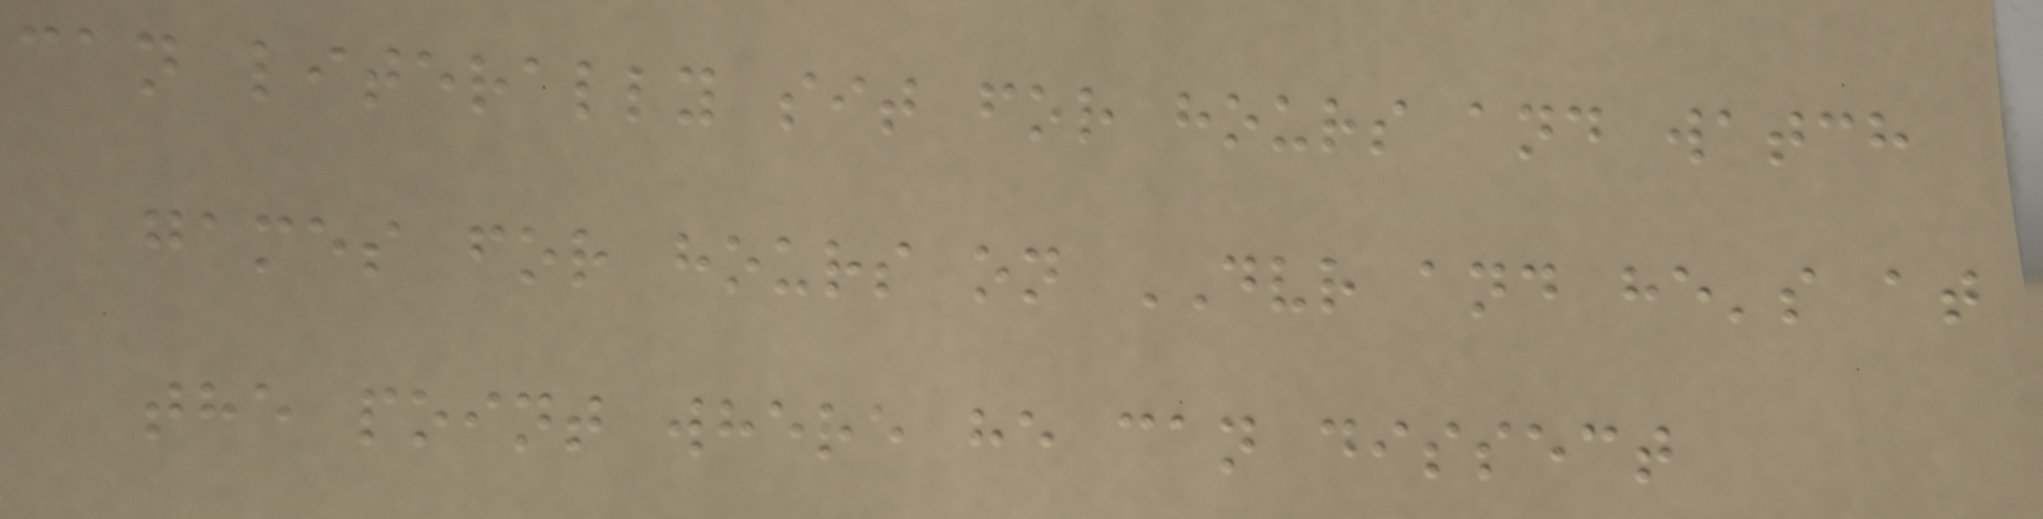can literally sit for hours and watch
games for hours on DVR and he's at
the point where he can dissect
